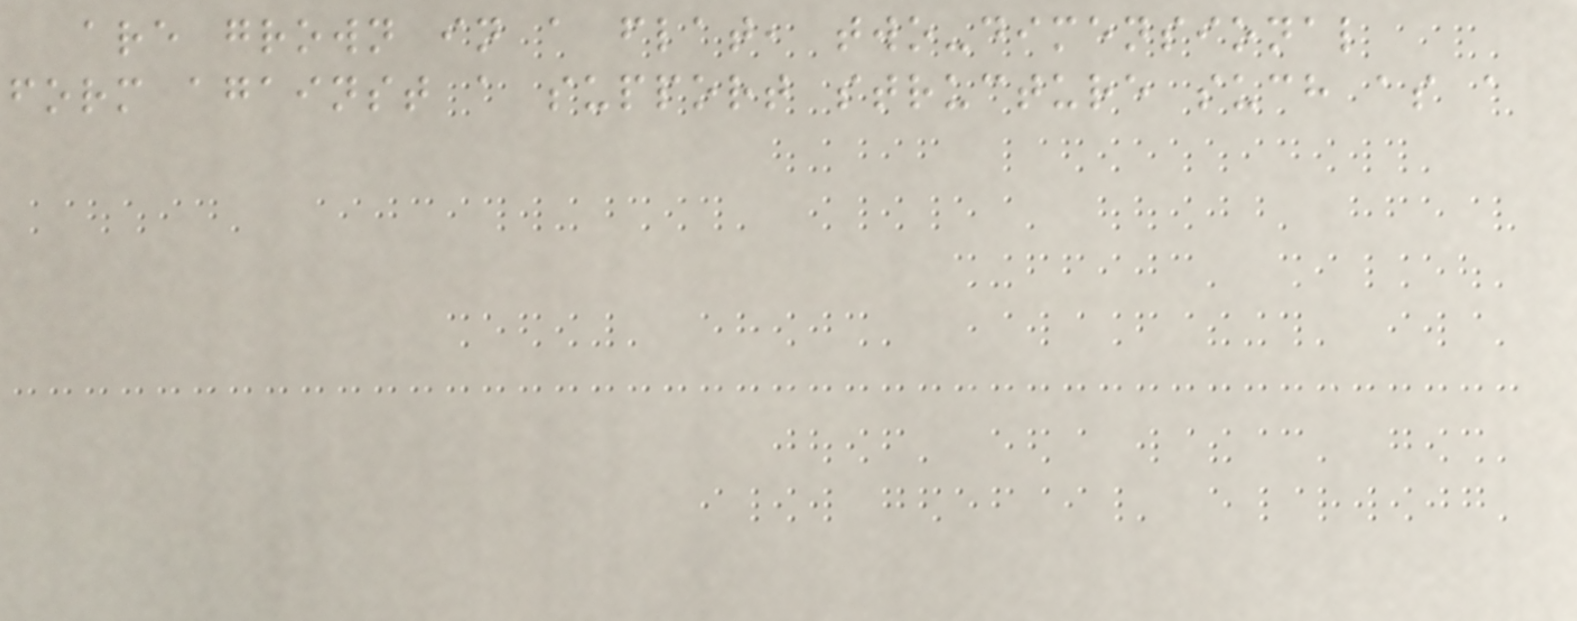are grown in a flat, two-dimensional
form against a support structure such as a
